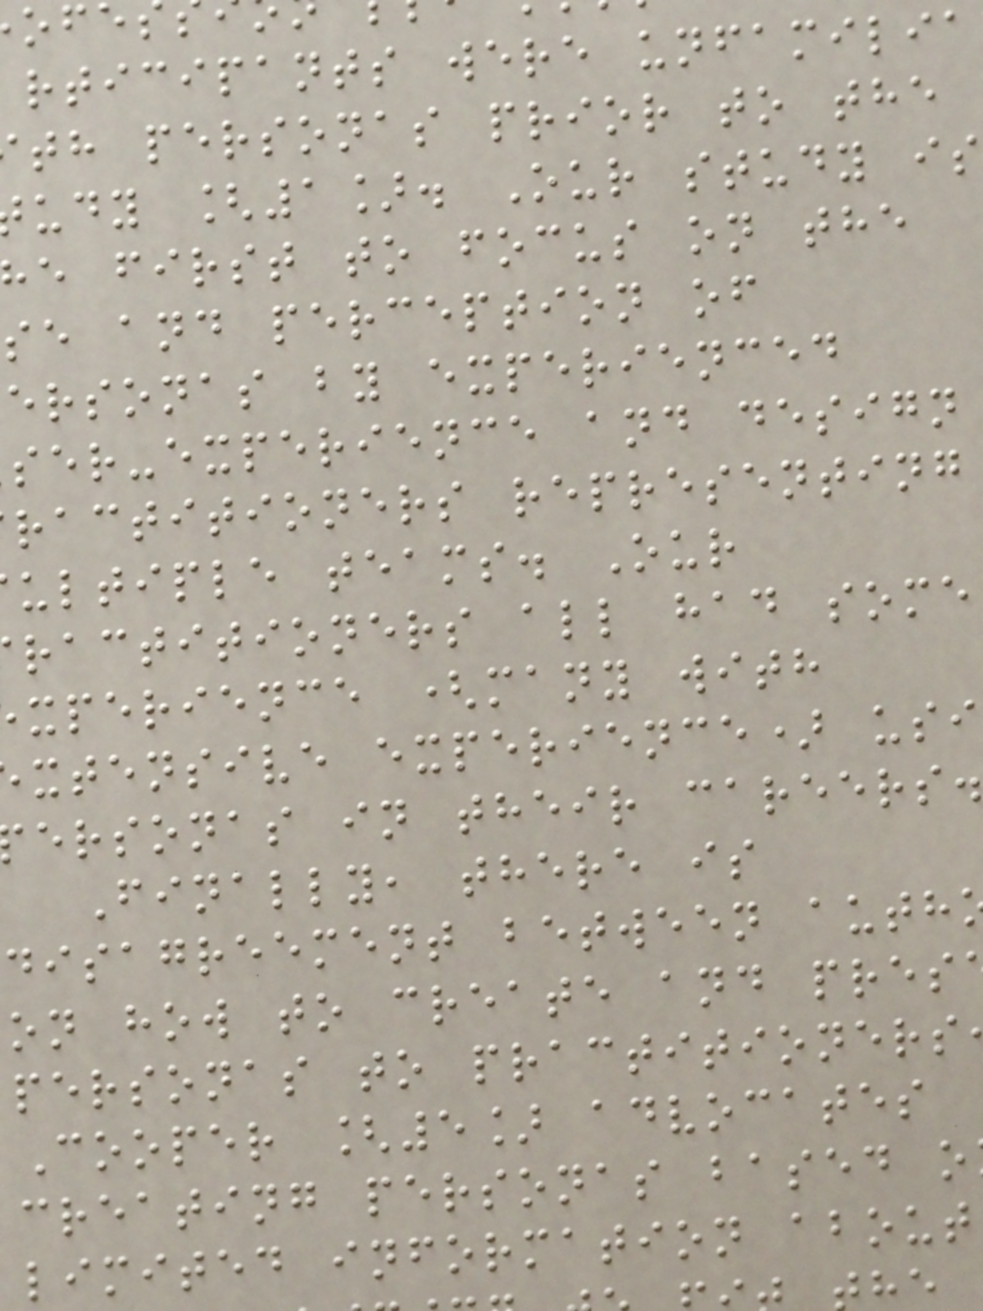rticipants were unfamilia
th personas prior to the
udy [1]. Our study is
e first to focus on the
se and perception of
ersonas by experienced
ser-experience and design
ractitioners representing
ultiple teams. Our
ractitioners all had some
xperience (many with
xtensive experience) usi
ersonas in their careers.
Finally, there is
disagreement between auth
on how to create and pres
personas to practitioners
Cooper [5] advocates
creating personas based o
limited information about
